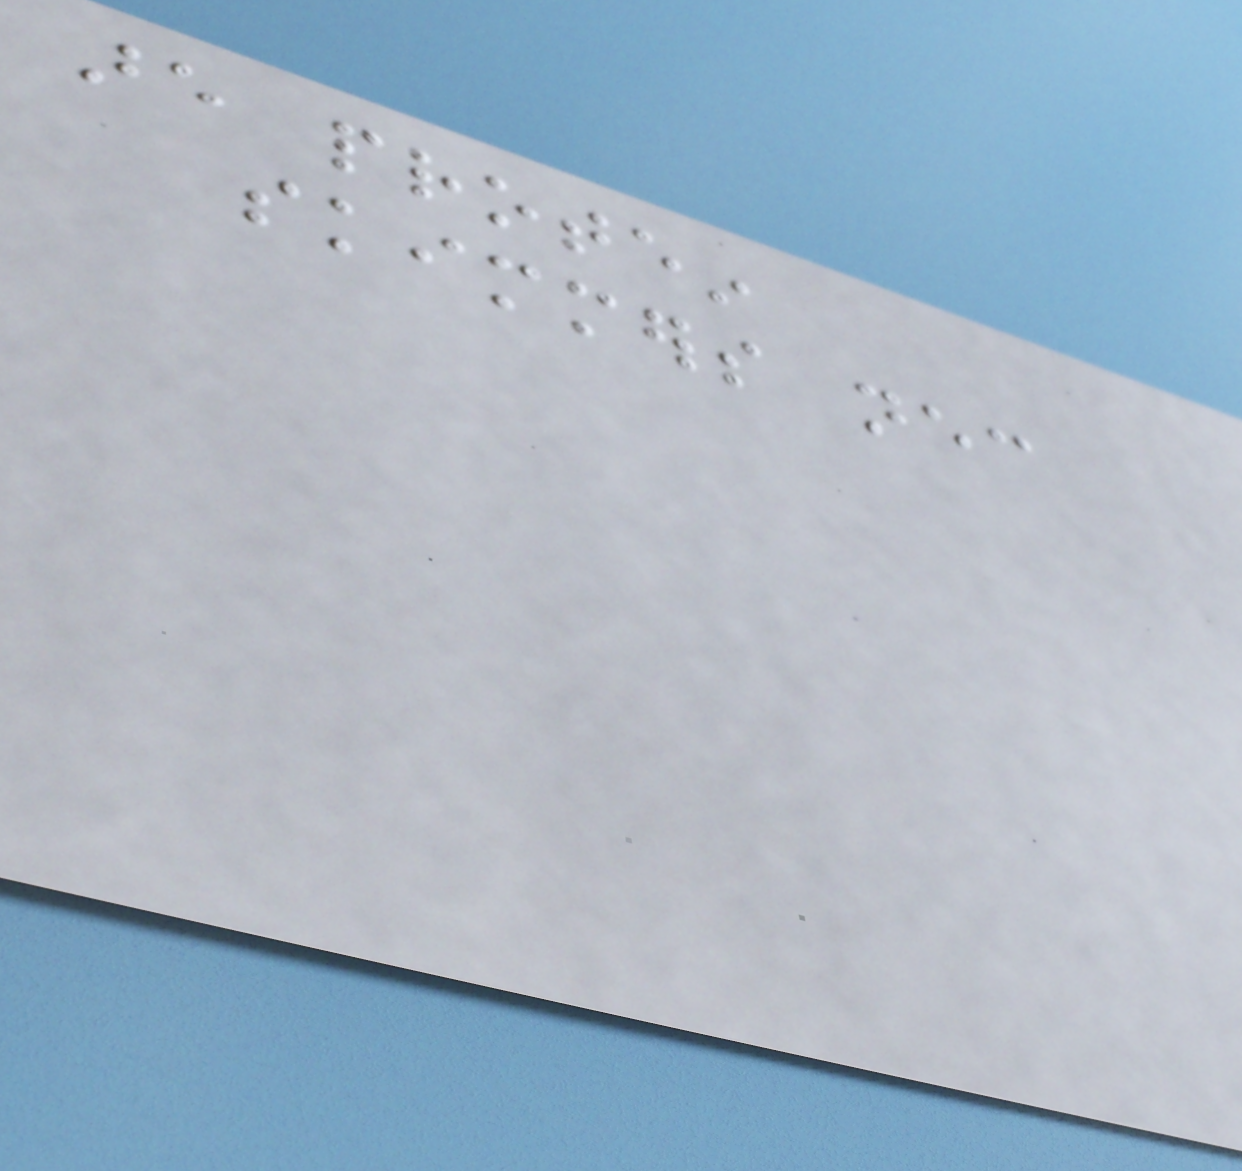are protein
skimmers necessary
